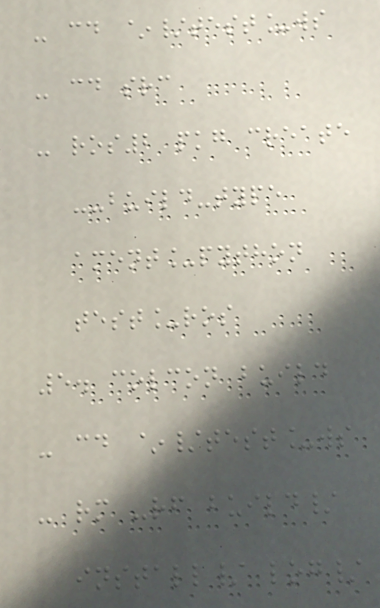- cd ~/test_ws
- cd src
- ros2 pkg create
--build-type
ament_python
test_ros
5. colcon build
- cd ~/test_ws
- rm -rf build/
install/ log/
